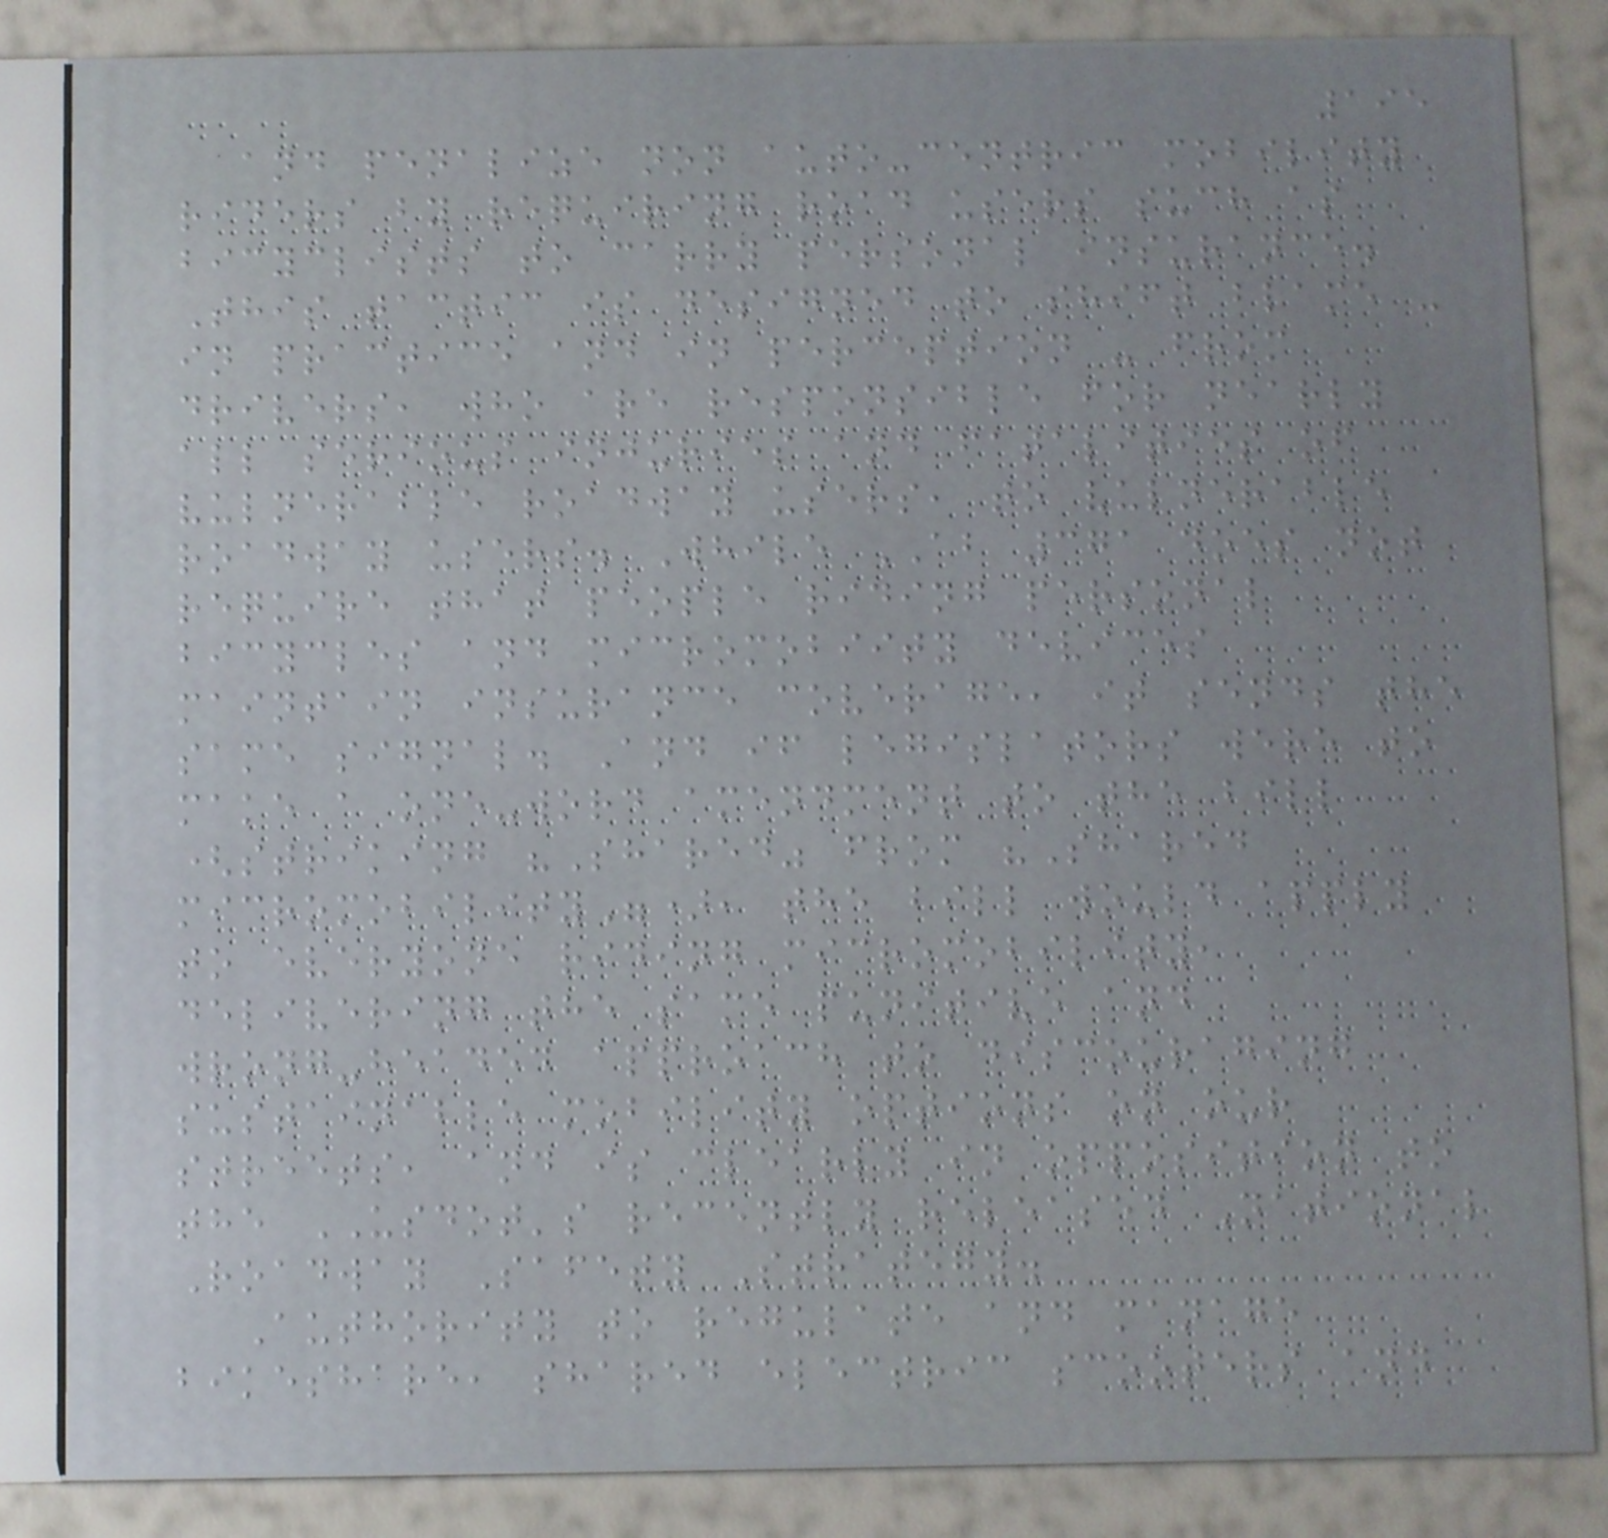195
and penalize non auto-centric mobility
riders by requiring road users such as
bicyclists to carry personal insurance.
This tactic is designed to shift blame -
in practice and in perception - from
drivers, who are responsible for nearly
all serious injuries and fatalities of
vulnerable roadway users, to vulnerable
roadway users. While AB 371 does not
require that people riding personal
bicycles and micromobiity devices
maintain insurance coverage, it sends the
same signal. And if legislators were to
make a one-word amendment to the bill
(striking "Shared" from "Shared
micromobility"), the bill would apply
to everyone riding micromobility,
delivering the same punitive and
wrong-headed approach to discouraging
sustainable mobility options on our
streets, and is clearly in opposition to
the USDOT's recently released National
Roadway Safety Strategy.
Authority to regulate and manage
bikeshare, shared electric scooters and
